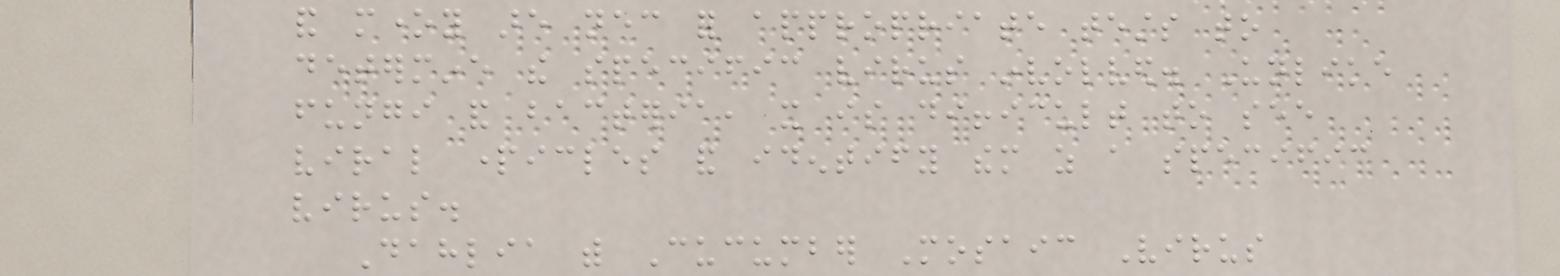and money are necessary for appropriate tests to
determine the specific virus involved. Unlike
fungi and bacteria, it is difficult to see
viral particles and identify them as a specific
virus.
Dahlia with Cucumber Mosaic Virus
